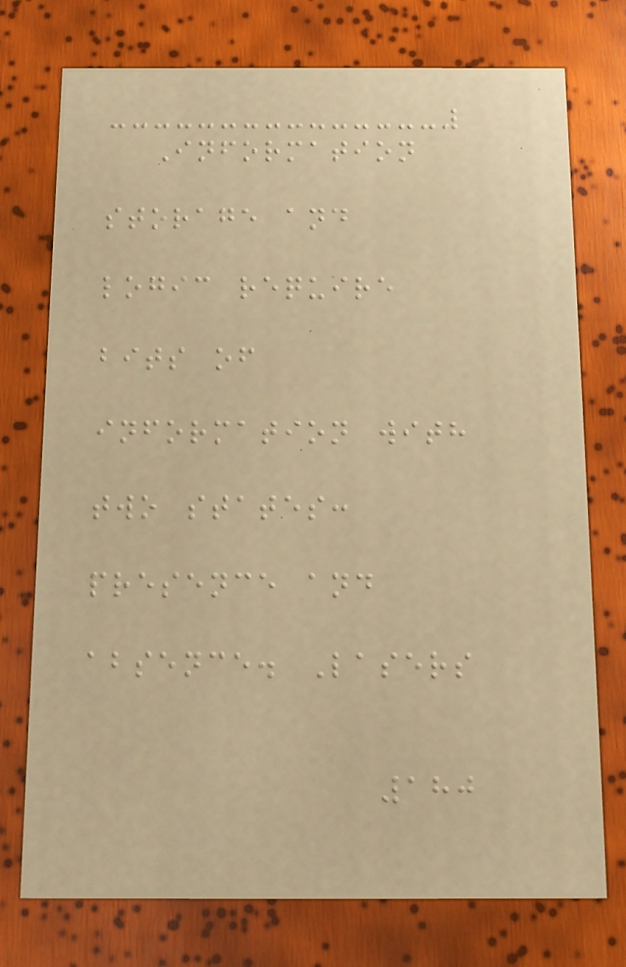Information
storage and
logic require
bits of
information with
two states:
presence and
absence. Lasers
180
